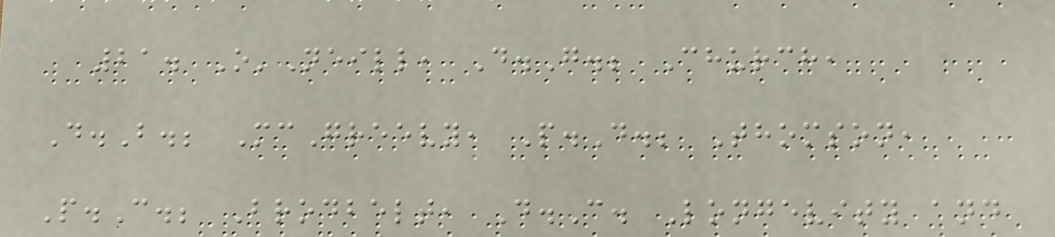21. O'Neill, D.G.; Church,
D.B.; McGreevy, P.D.; Thomson,
P.C.; Brodbelt, D.C. Longevity and
